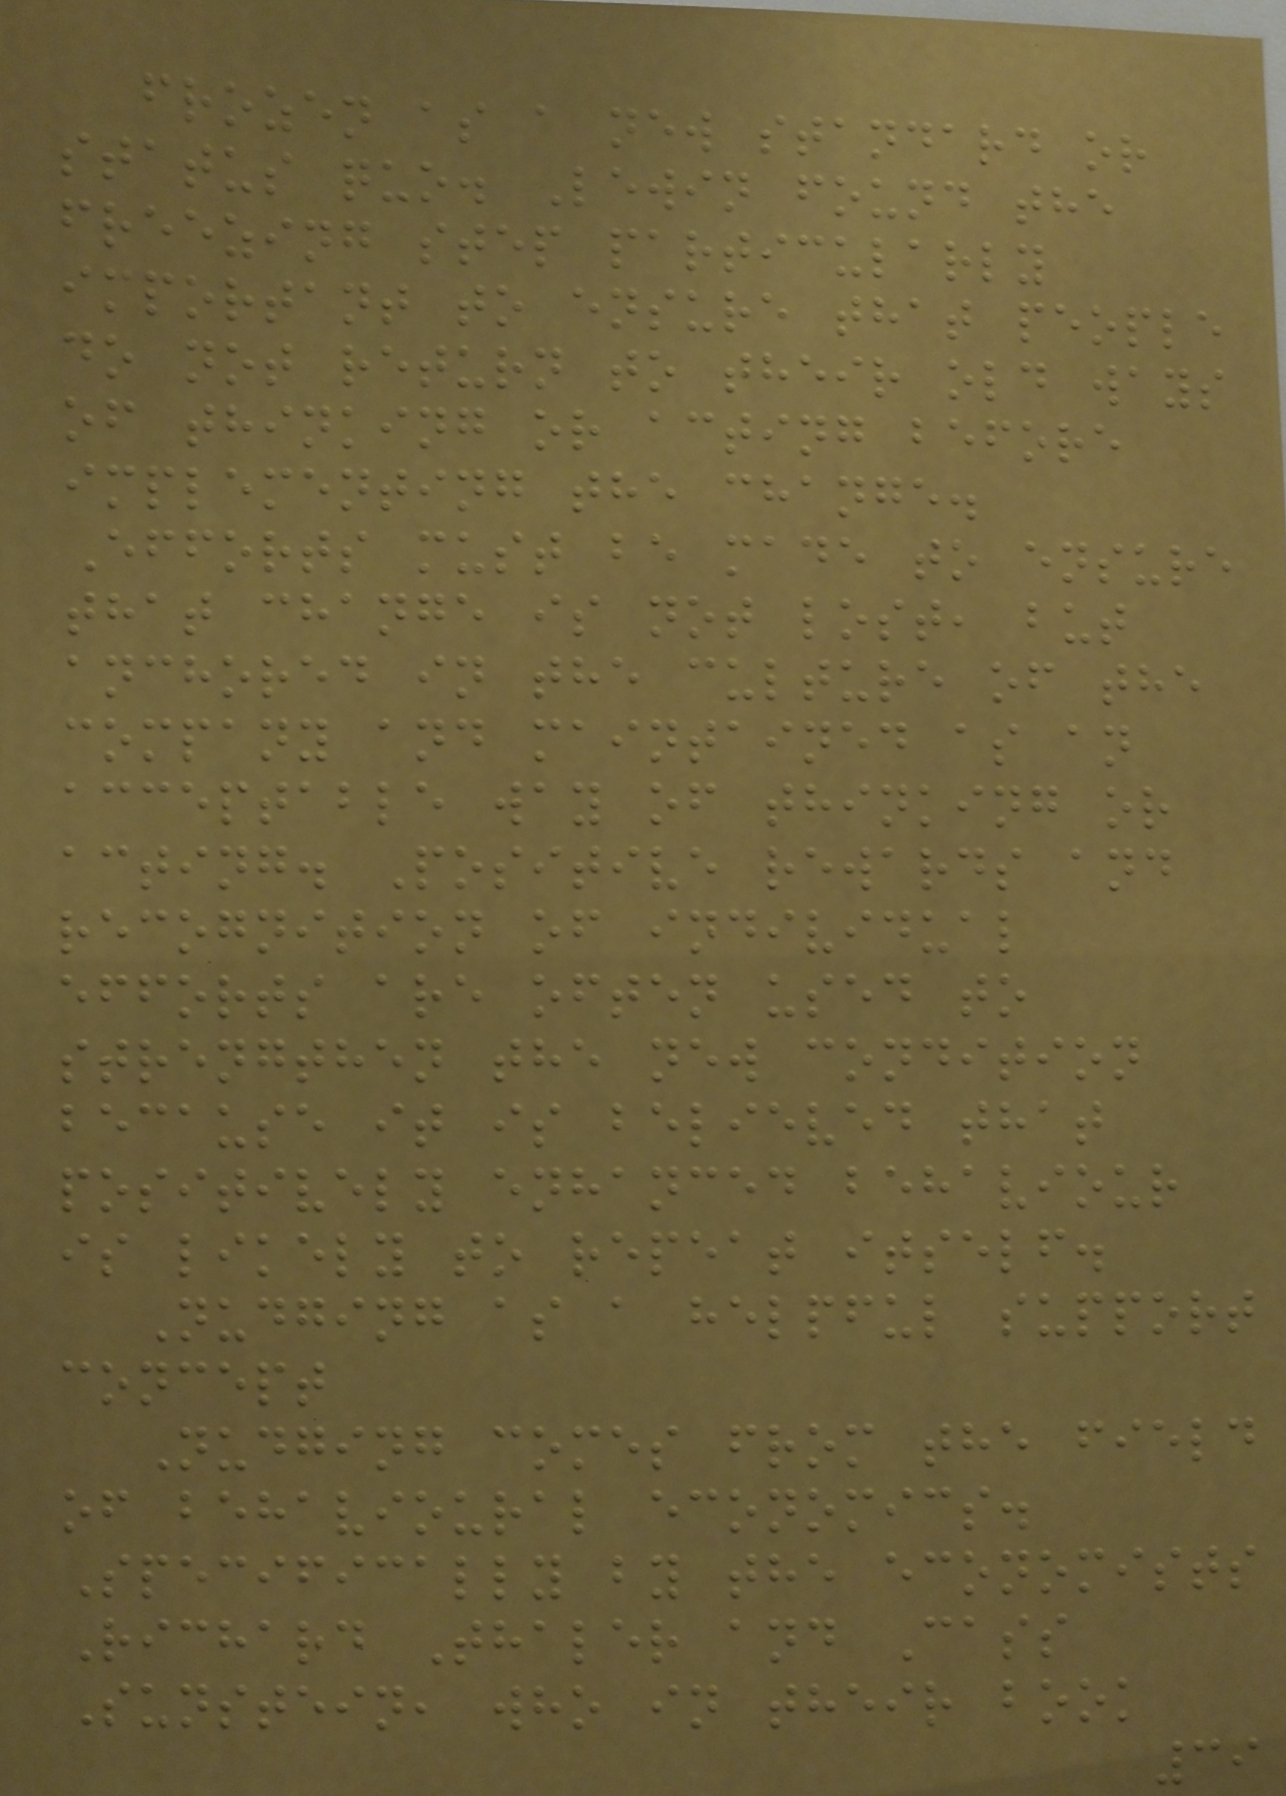frozen as a new standard or
status quo. Lewin found the
freezing step particularly
important to ensure that people
do not return to their old ways
of thinking or acting before
implementing the change.
Efforts must be made to ensure
that change is not lost, but
anchored in the culture of the
company and maintained as an
acceptable way of thinking or
acting. Positive rewards and
recognition of individual
efforts are often used to
strengthen the new condition
because it is believed that
positively enhanced behaviour
is likely to repeat itself.
Nudging as a helpful support
concept
Nudging comes from the field
of behavioural economics.
Specifically by the economists
Richard Thaler and Cass
Sunstein, who in their book
39
